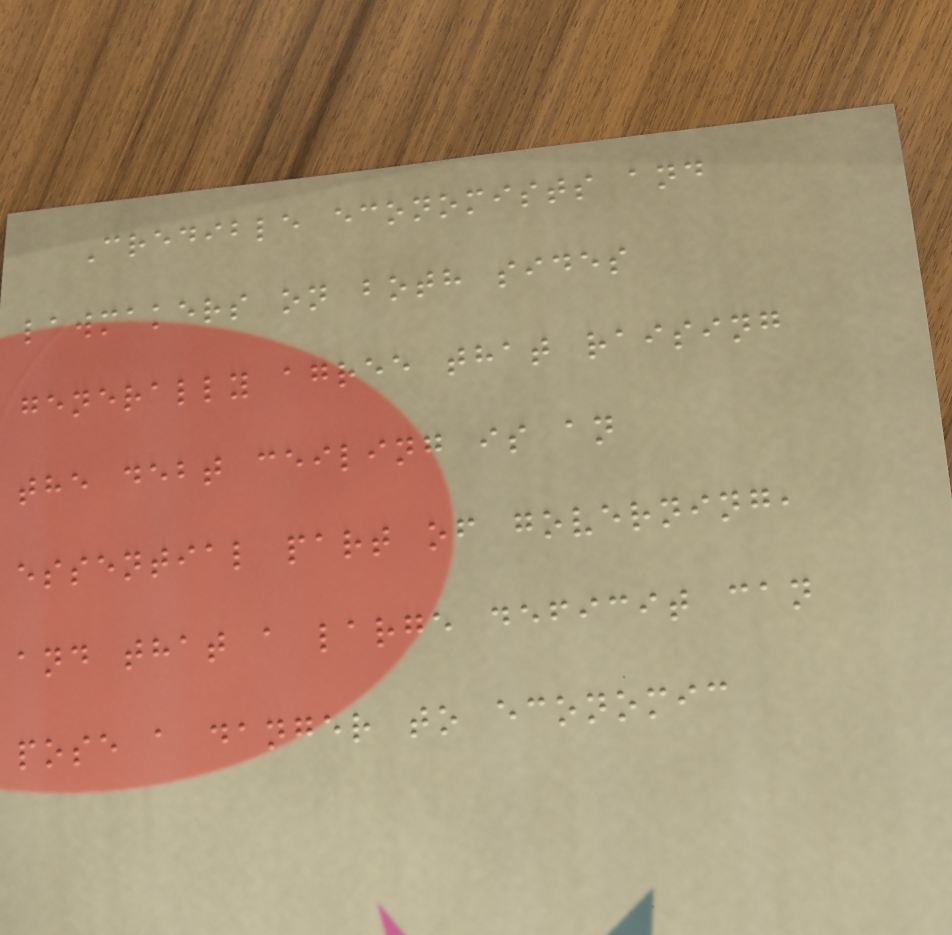Credible economists and
lawmakers on both sides
generally agree that raising
the debt ceiling is an
essential part of governing,
and that a large deficit can
pose a danger to economic
